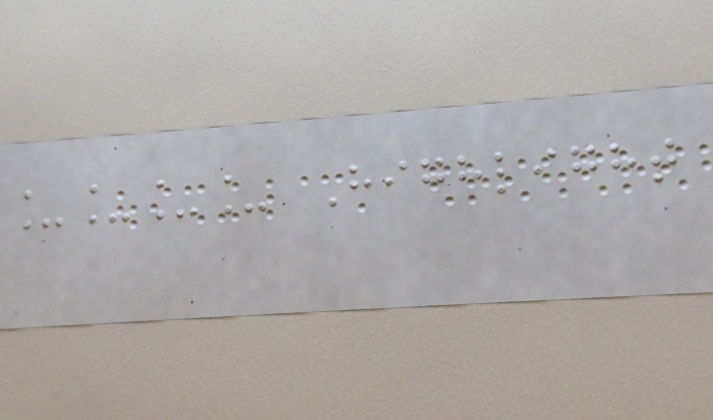____ Highlight
